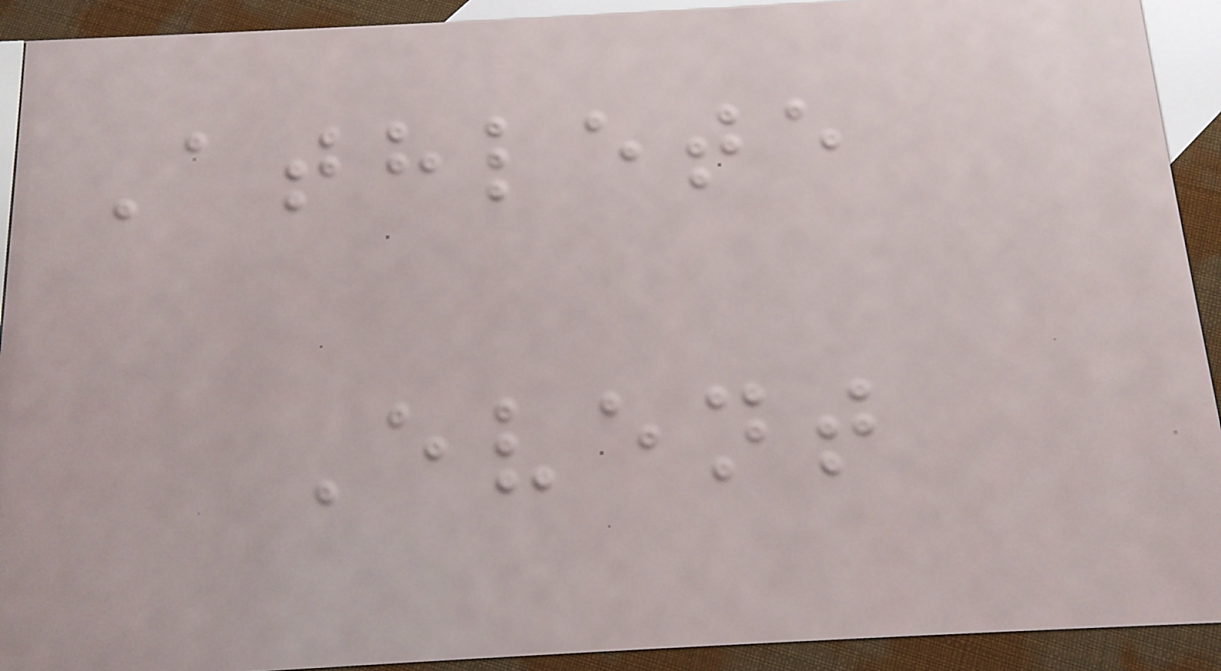Athlete
Event
